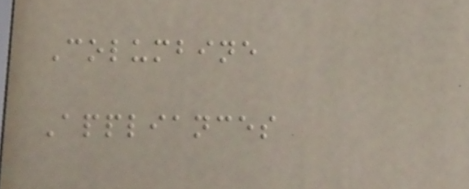Columbine
Appliances
